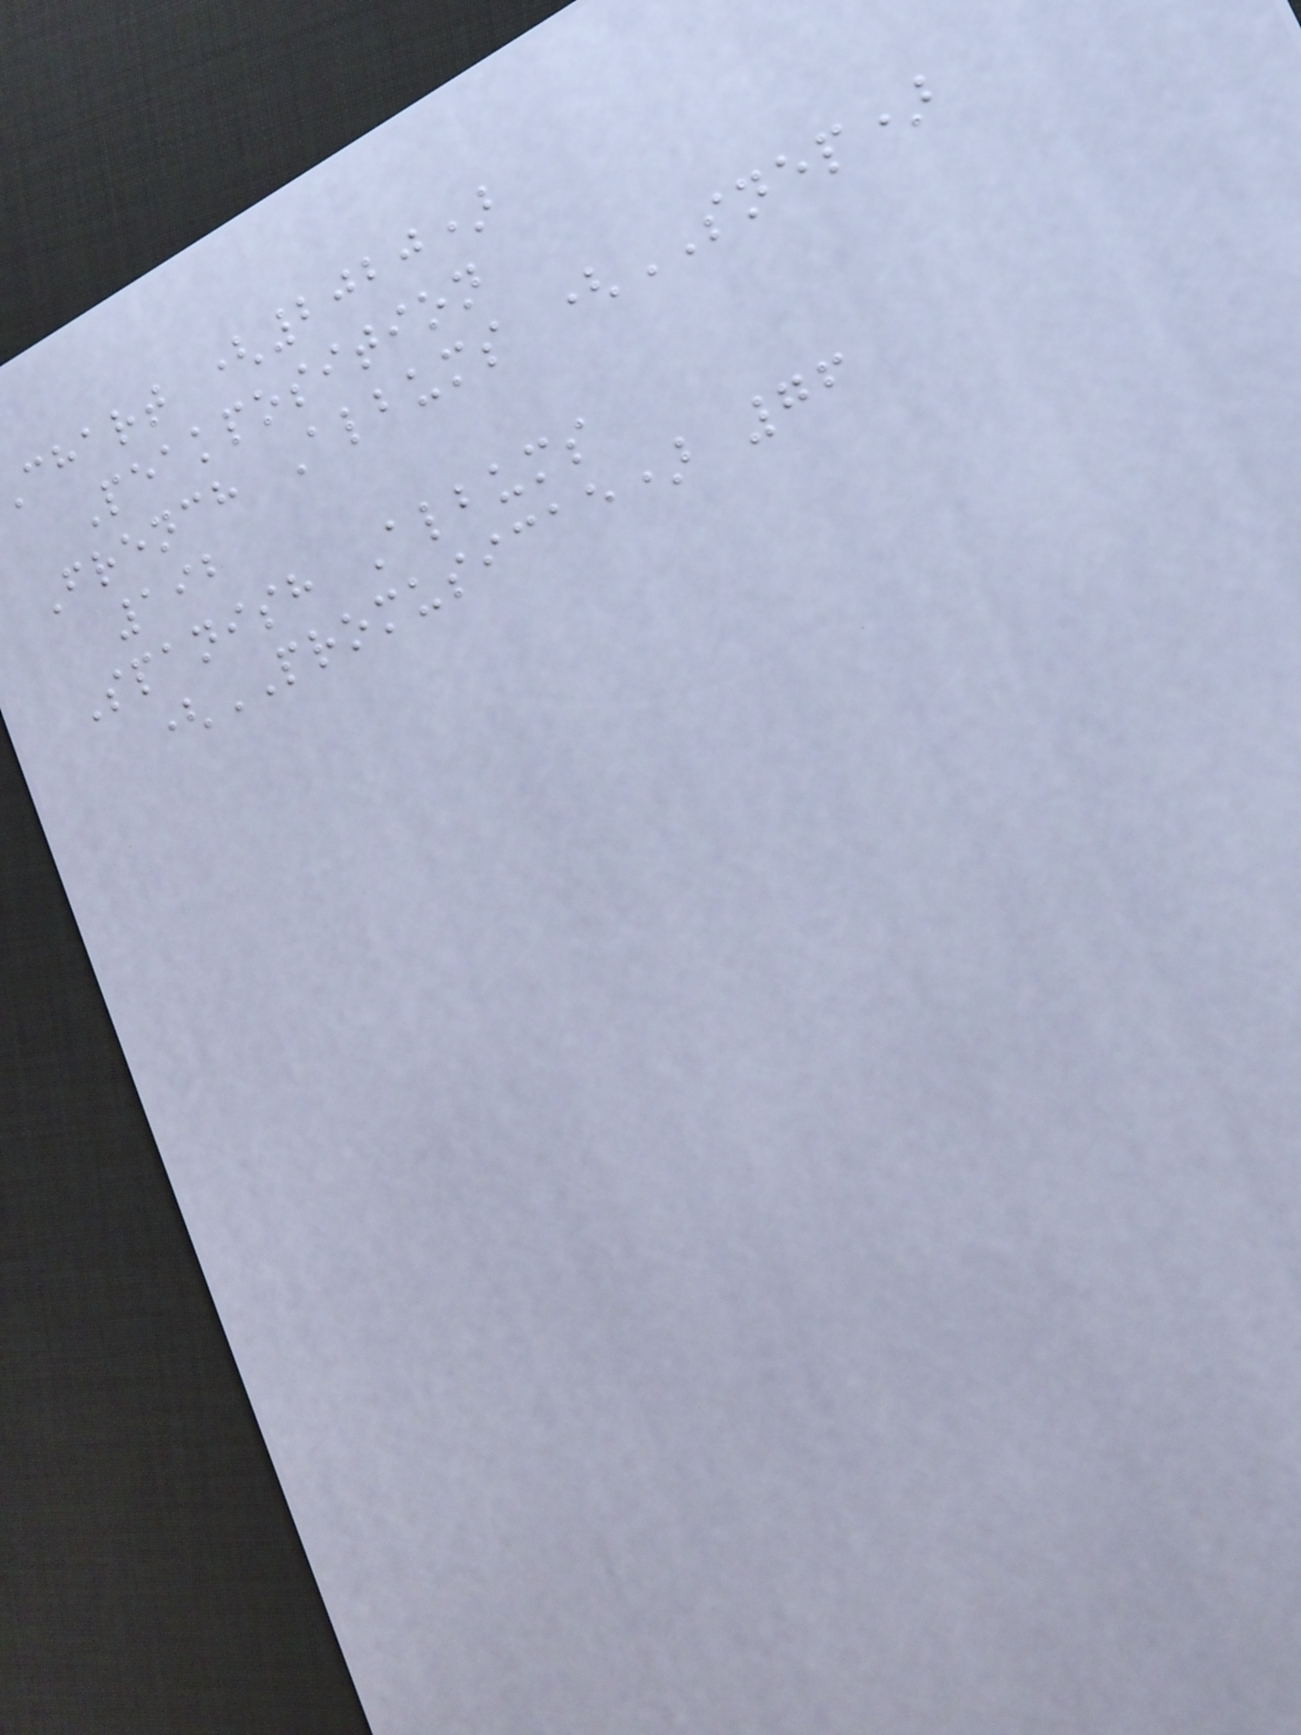chart (2020)
Peakposition
French Albums (SNEP)
192
Spanish Albums
(PROMUSICAE) 76
